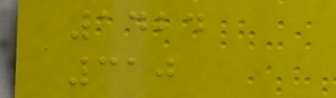1424
310
